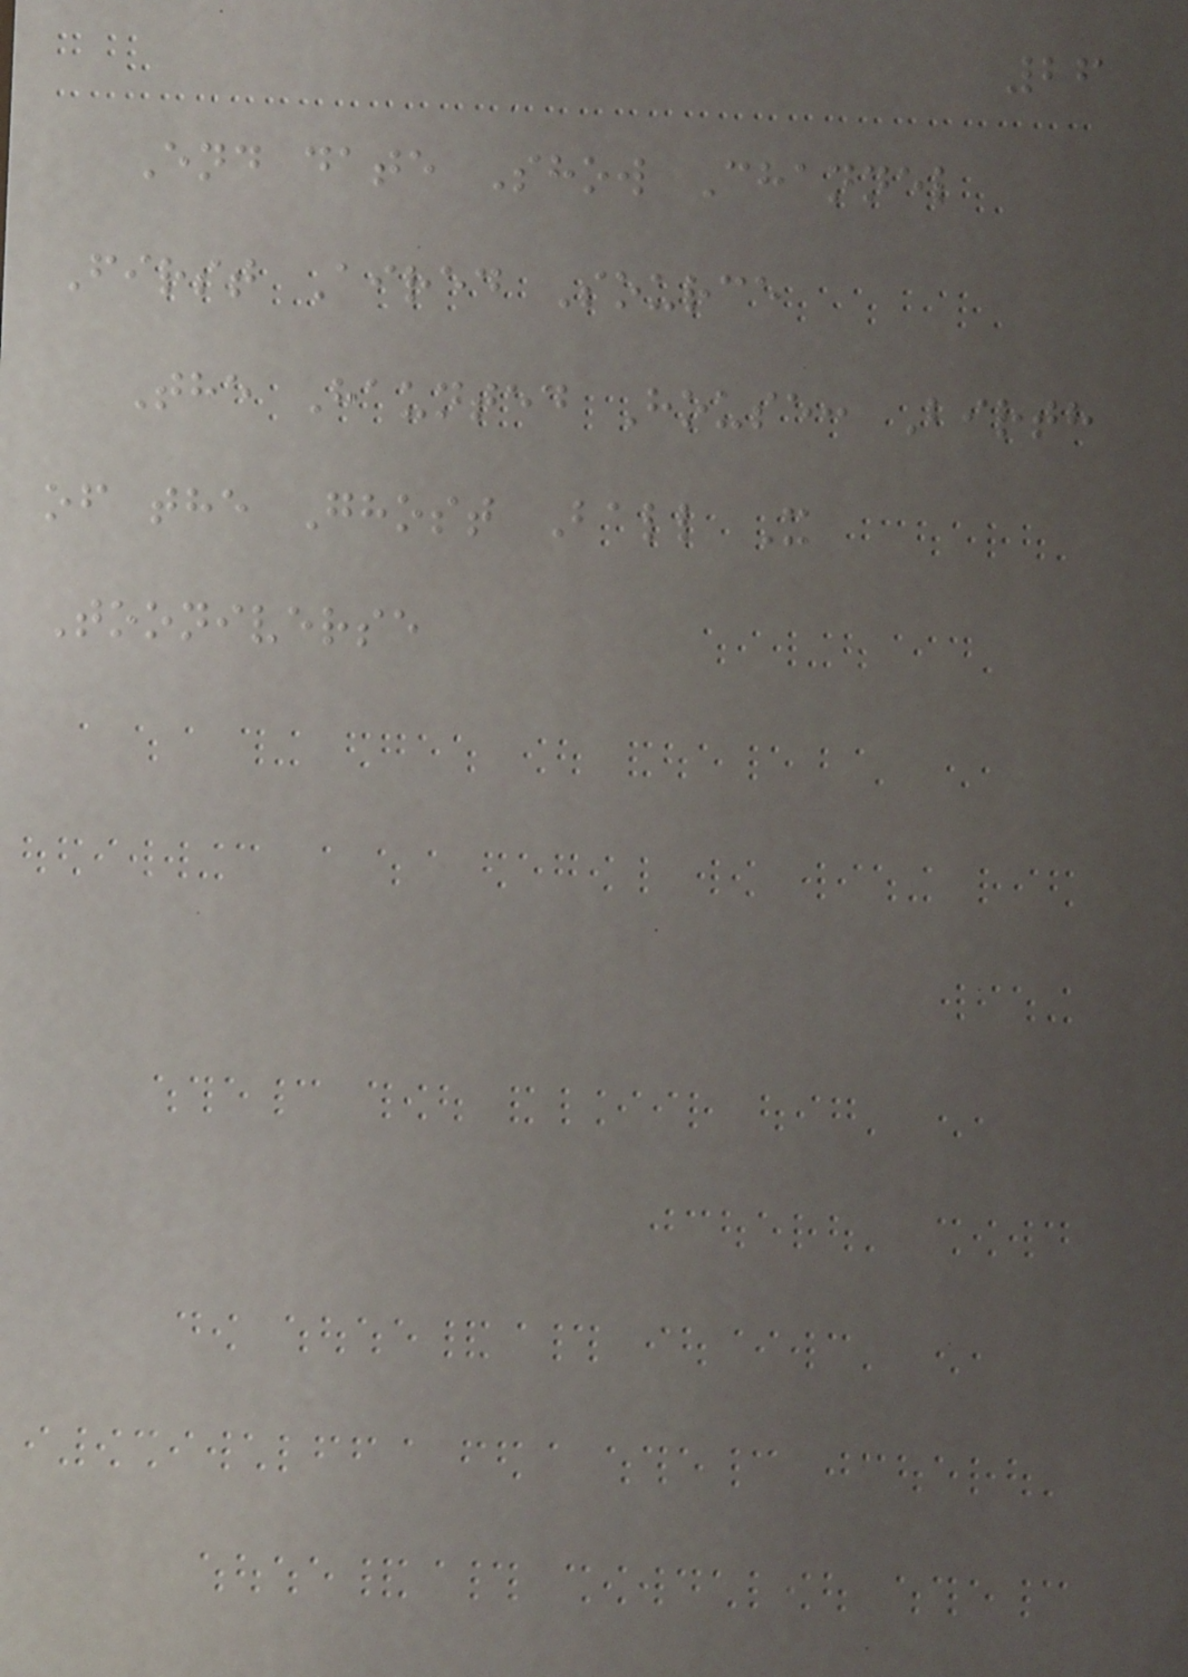26
End date Show Channel
First Aired Source
The Haunted House: Birth
of the Ghost Ball X
Tooniverse
